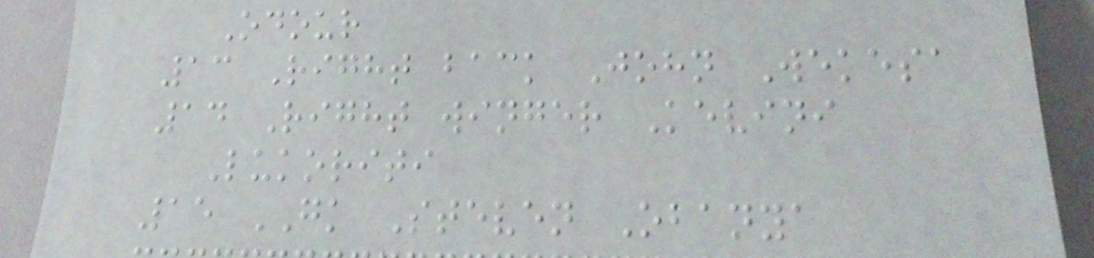Odour
13 Right back John Wekesa
14 Right winger Kevini
Lukoriti
15 GK Steven Obanya
